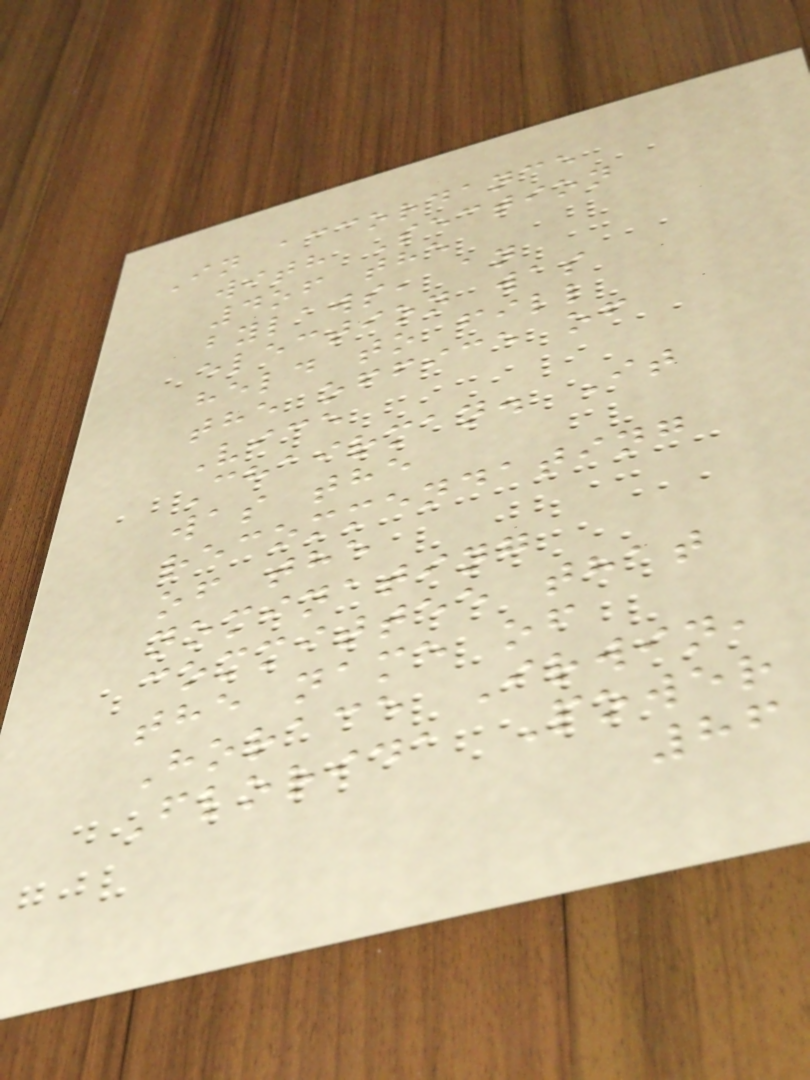In accordance
with Section
4of the
bylaws, an
election was
held to fill
the office of
Vice
Chairman. It
was the
recommendating
of the
nominating
committee that
the name of
Horace Irwin,
Florida Power
86
